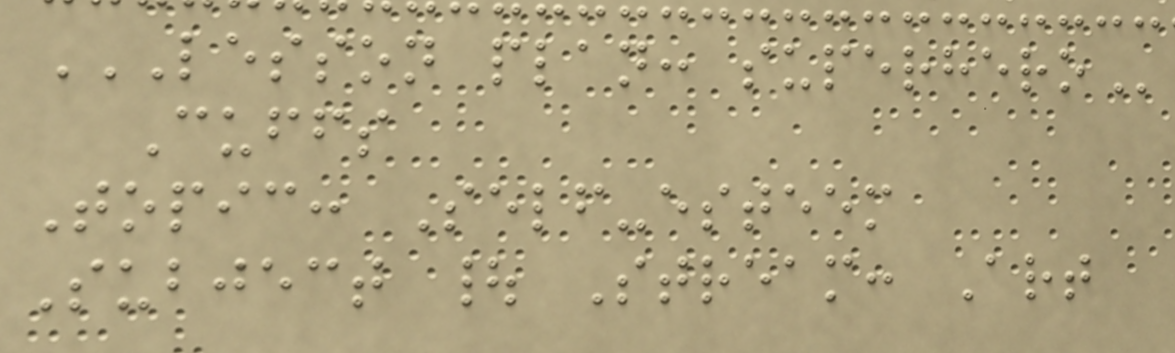LESSON PLAN: SUPERHERO
Cuffs
Topic: Self-esteem
Subject | Stream: Art
